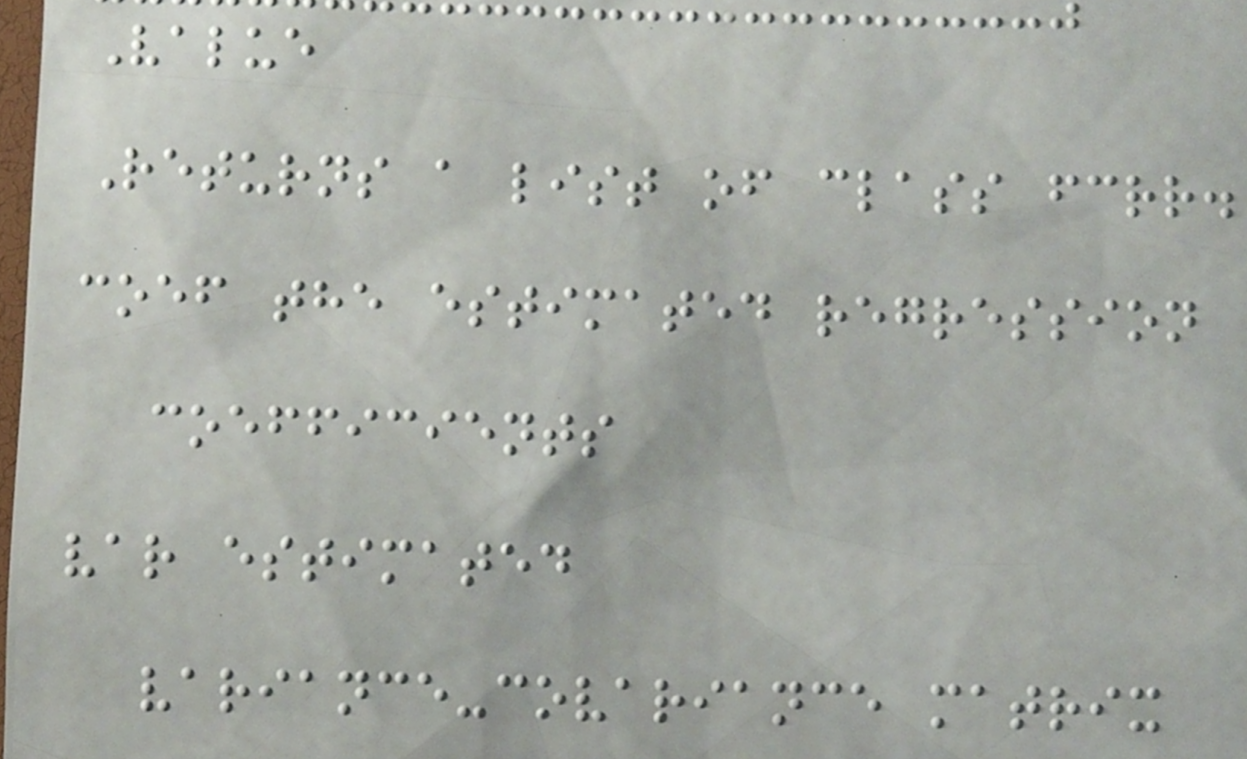Value
Returns a list of class fcrr.
coef the estimated regression
coefficients
var estimated
variance-covariance matrix
